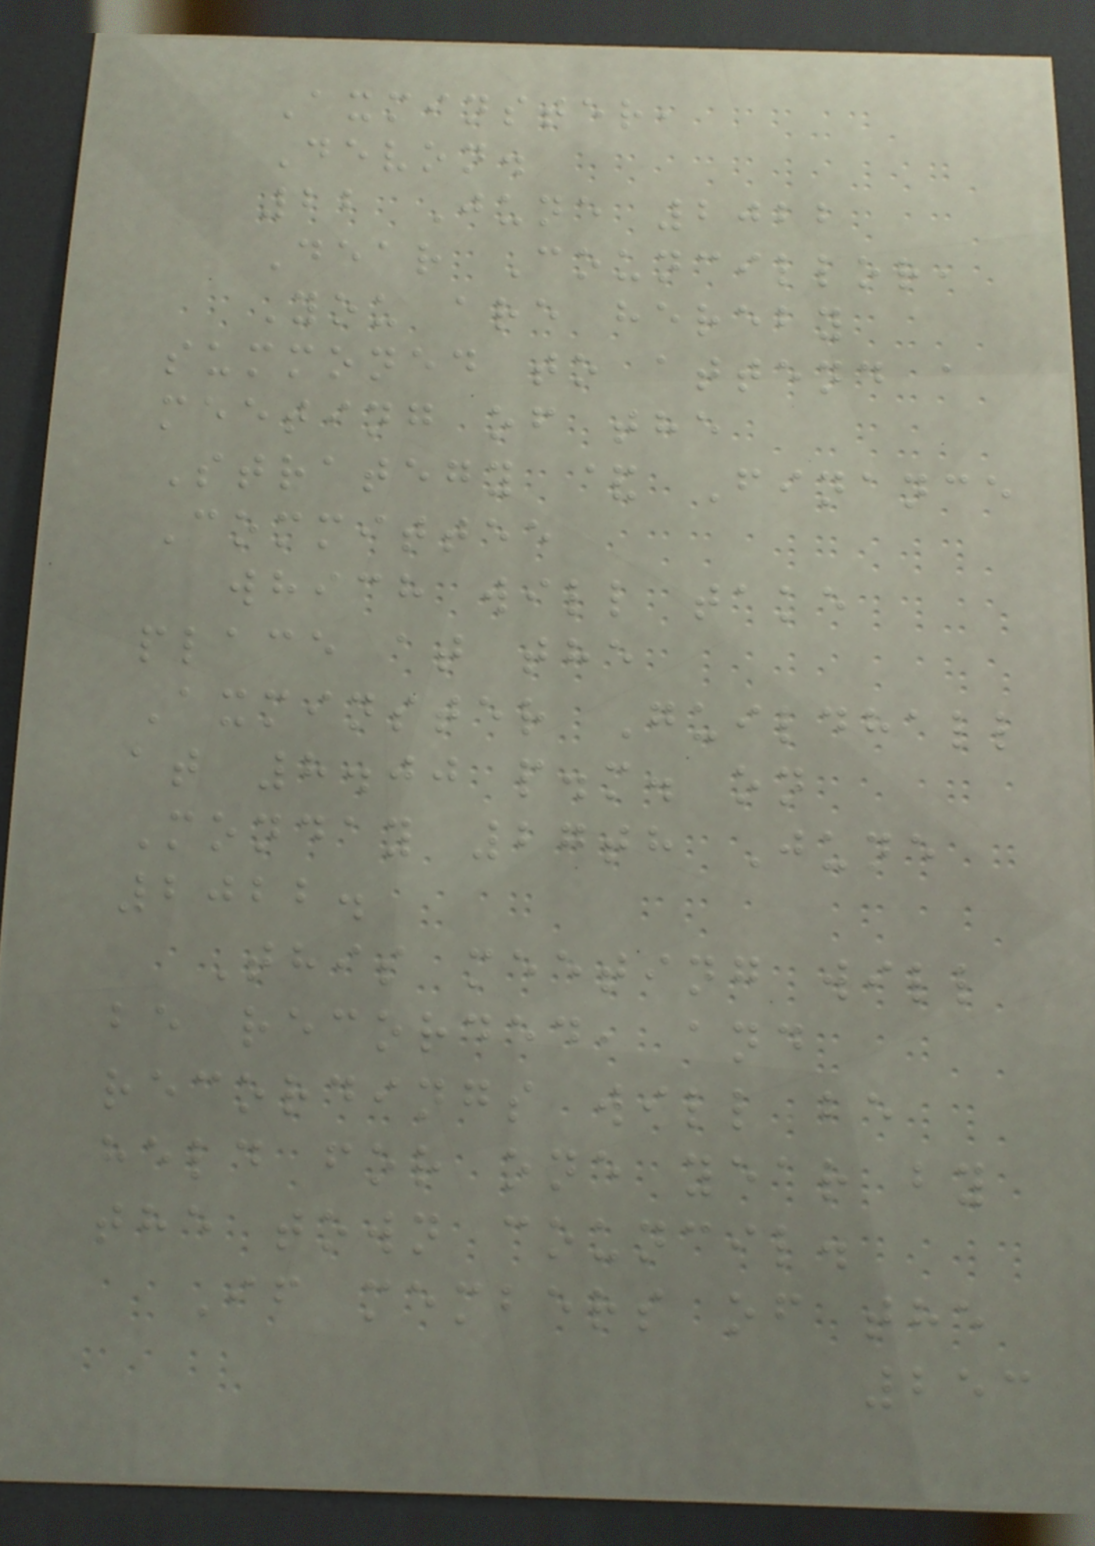Axminster,
Devon.
22 June 2022
Dear Councillor,
You are hereby
summoned to attend a
meeting of the
Strategy & Finance
Committee
which will take
place at the
Axminster Guildhall
at 8.00 p.m. on
Monday 27th June
2022.
This meeting will
be recorded, and
recordings will be
held for one year by
the town council.
If members of the
253
